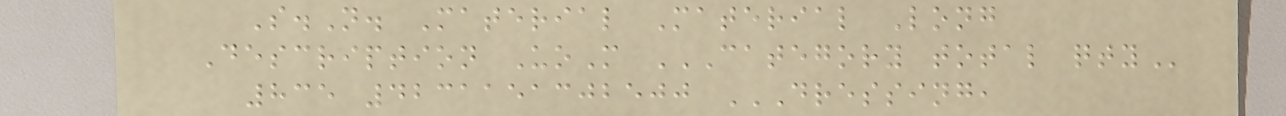S.N. Material Material Long
Description UoM CATEGORY TOTAL QTY
835 4231151302500 DRESSING,
